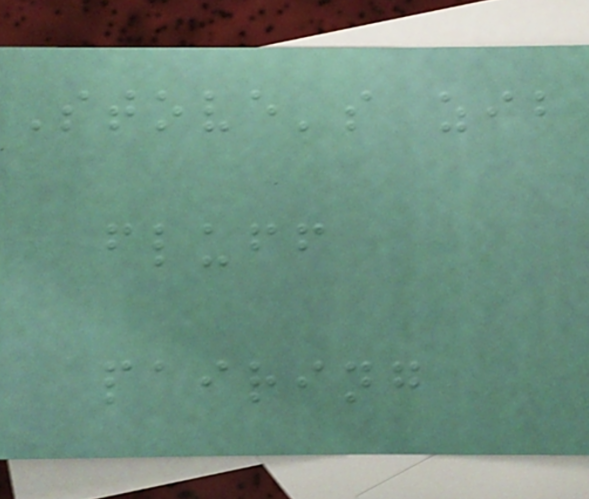Stove's zib
fluff
pairing
